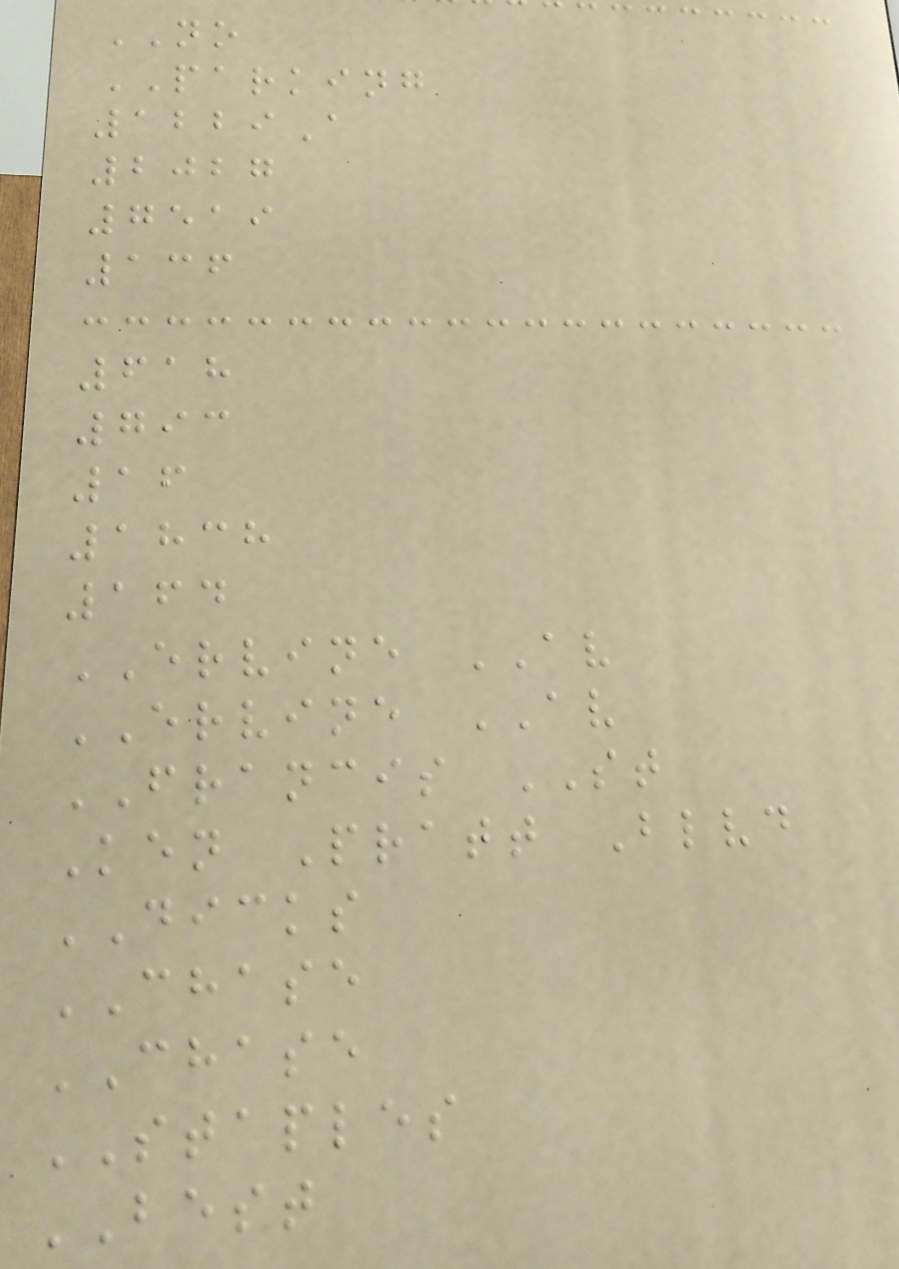NO
PARKING
1229A
2027
7519
136
618
793
16
1838
164
ERVINE AV
ERVINE AV
FRANCIS ST
Ken Pratt Blvd
DICKS
CHASE
CHASE
STAPLES
BEST
